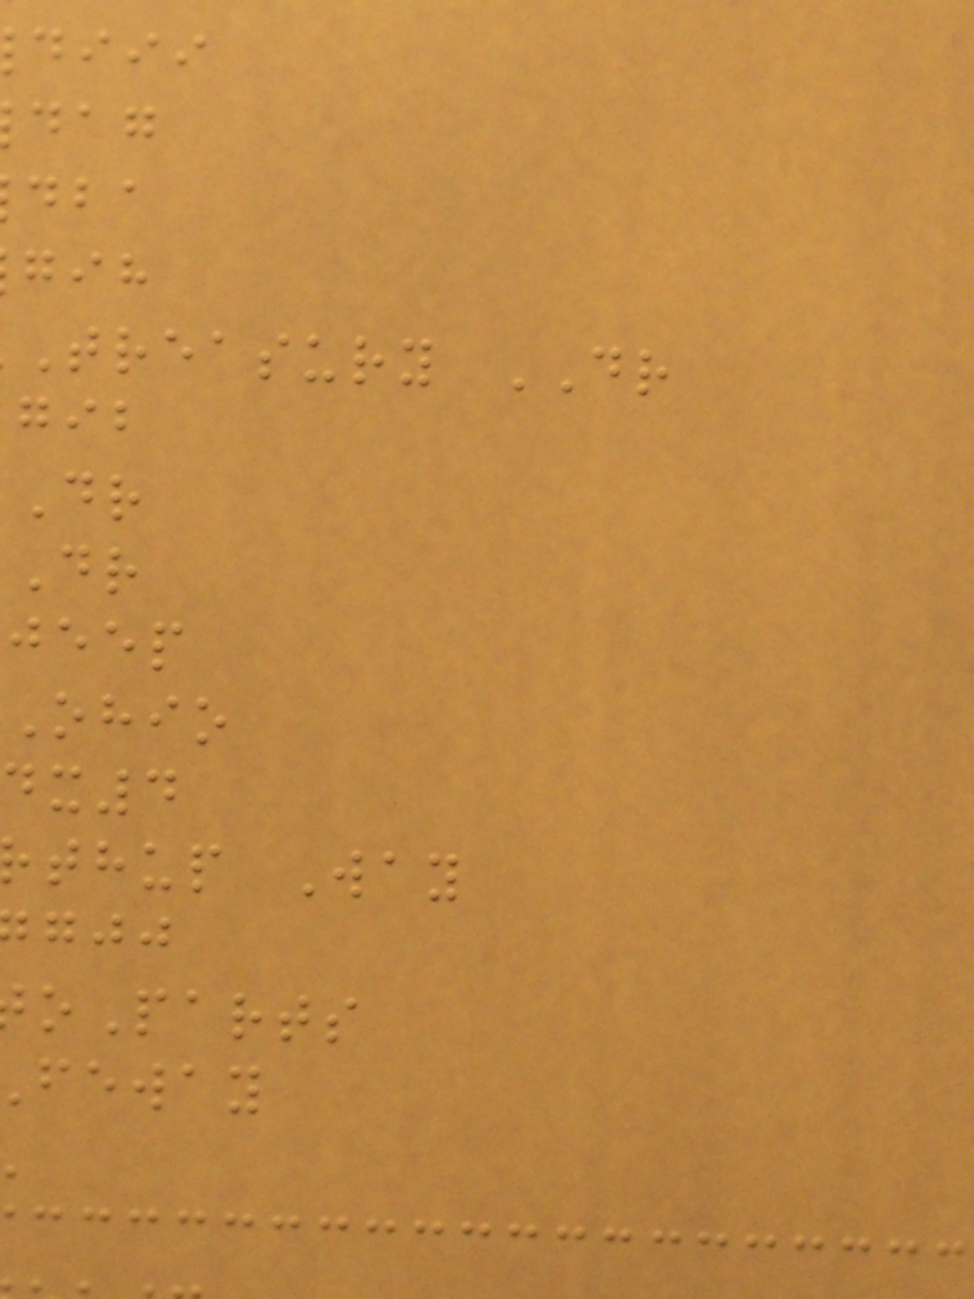diii
treasury DR
jeep
ohio
thup Way
oParts
feway
